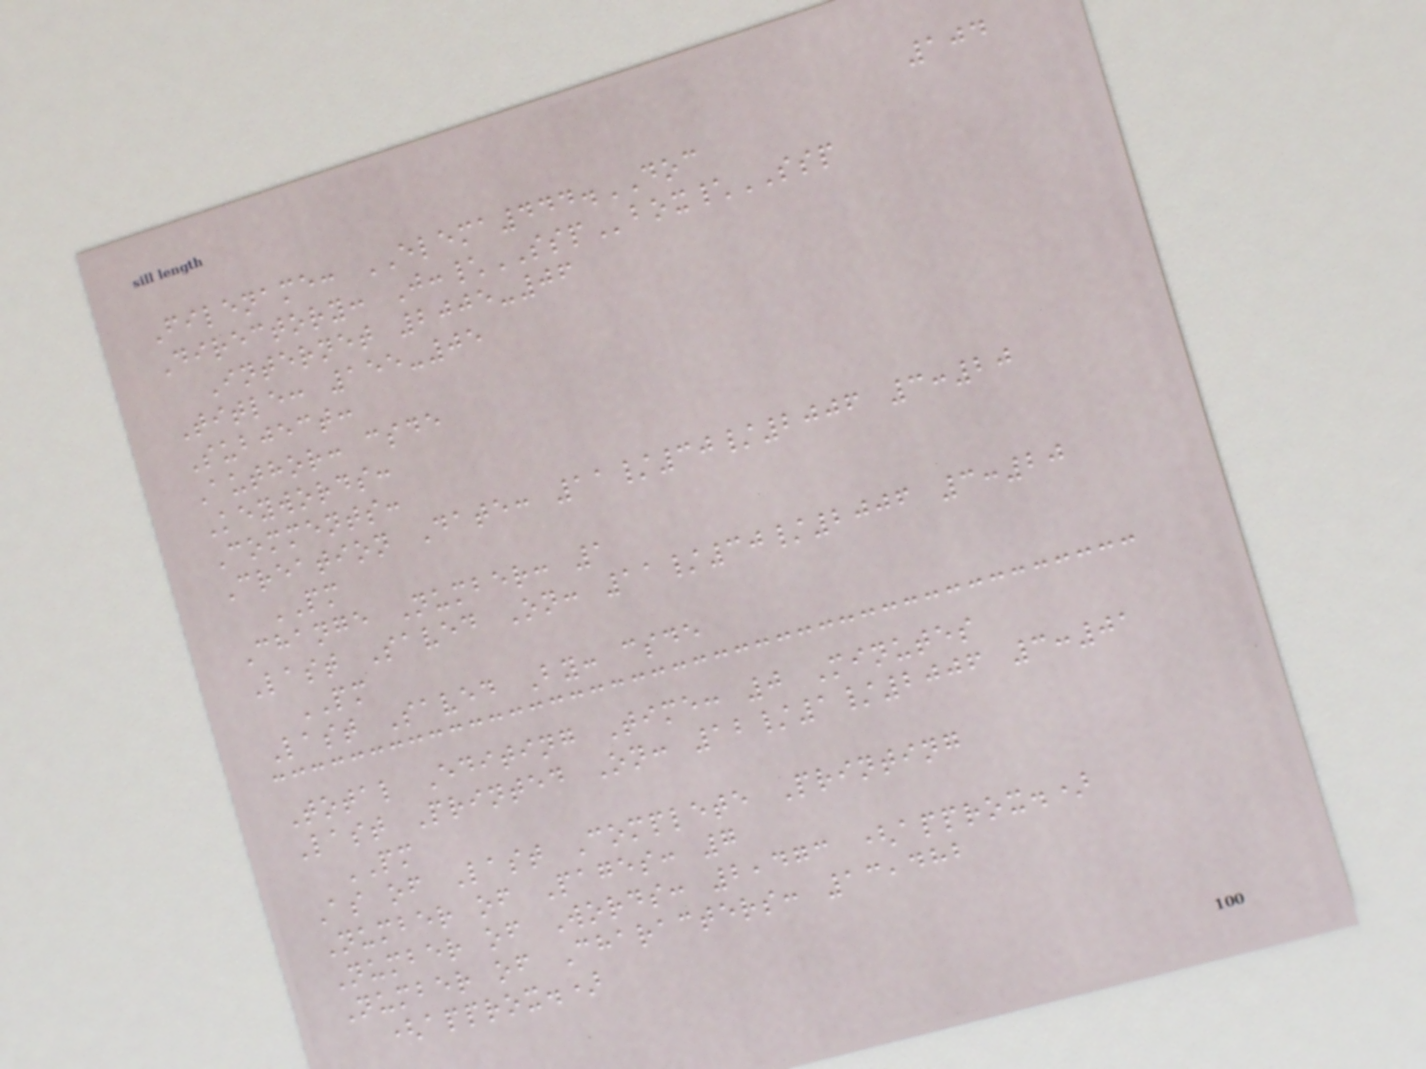104
Filename: ELEMA444.DOC
Directory: J:\SSPbox\SSP
Internet 2005-06
Title: 155-05
Subject:
Author: csde
Keywords:
Comments:
Creation Date: 11/30/2006 3:20
PM
Change Number: 1
Last Saved On: 11/30/2006 3:20
PM
Last Saved By: csde
Total Editing Time: 0 Minutes
Last Printed On: 12/1/2006 3:01
PM
As of Last Complete Printing
Number of Pages: 7
Number of Words: 2,473 (approx.)
Number of Characters: 13,482
(approx.)
